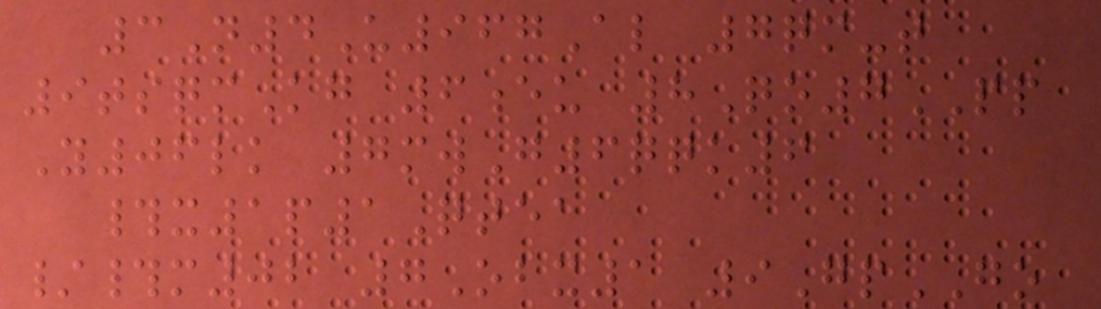3N4U967Al 7qm-t
9tsqmKg 6eu 8Qo7PP
Y06lk 7mwG6qqk6
#x1p1Qtea
/#m02 7Obx1 9GpGO
